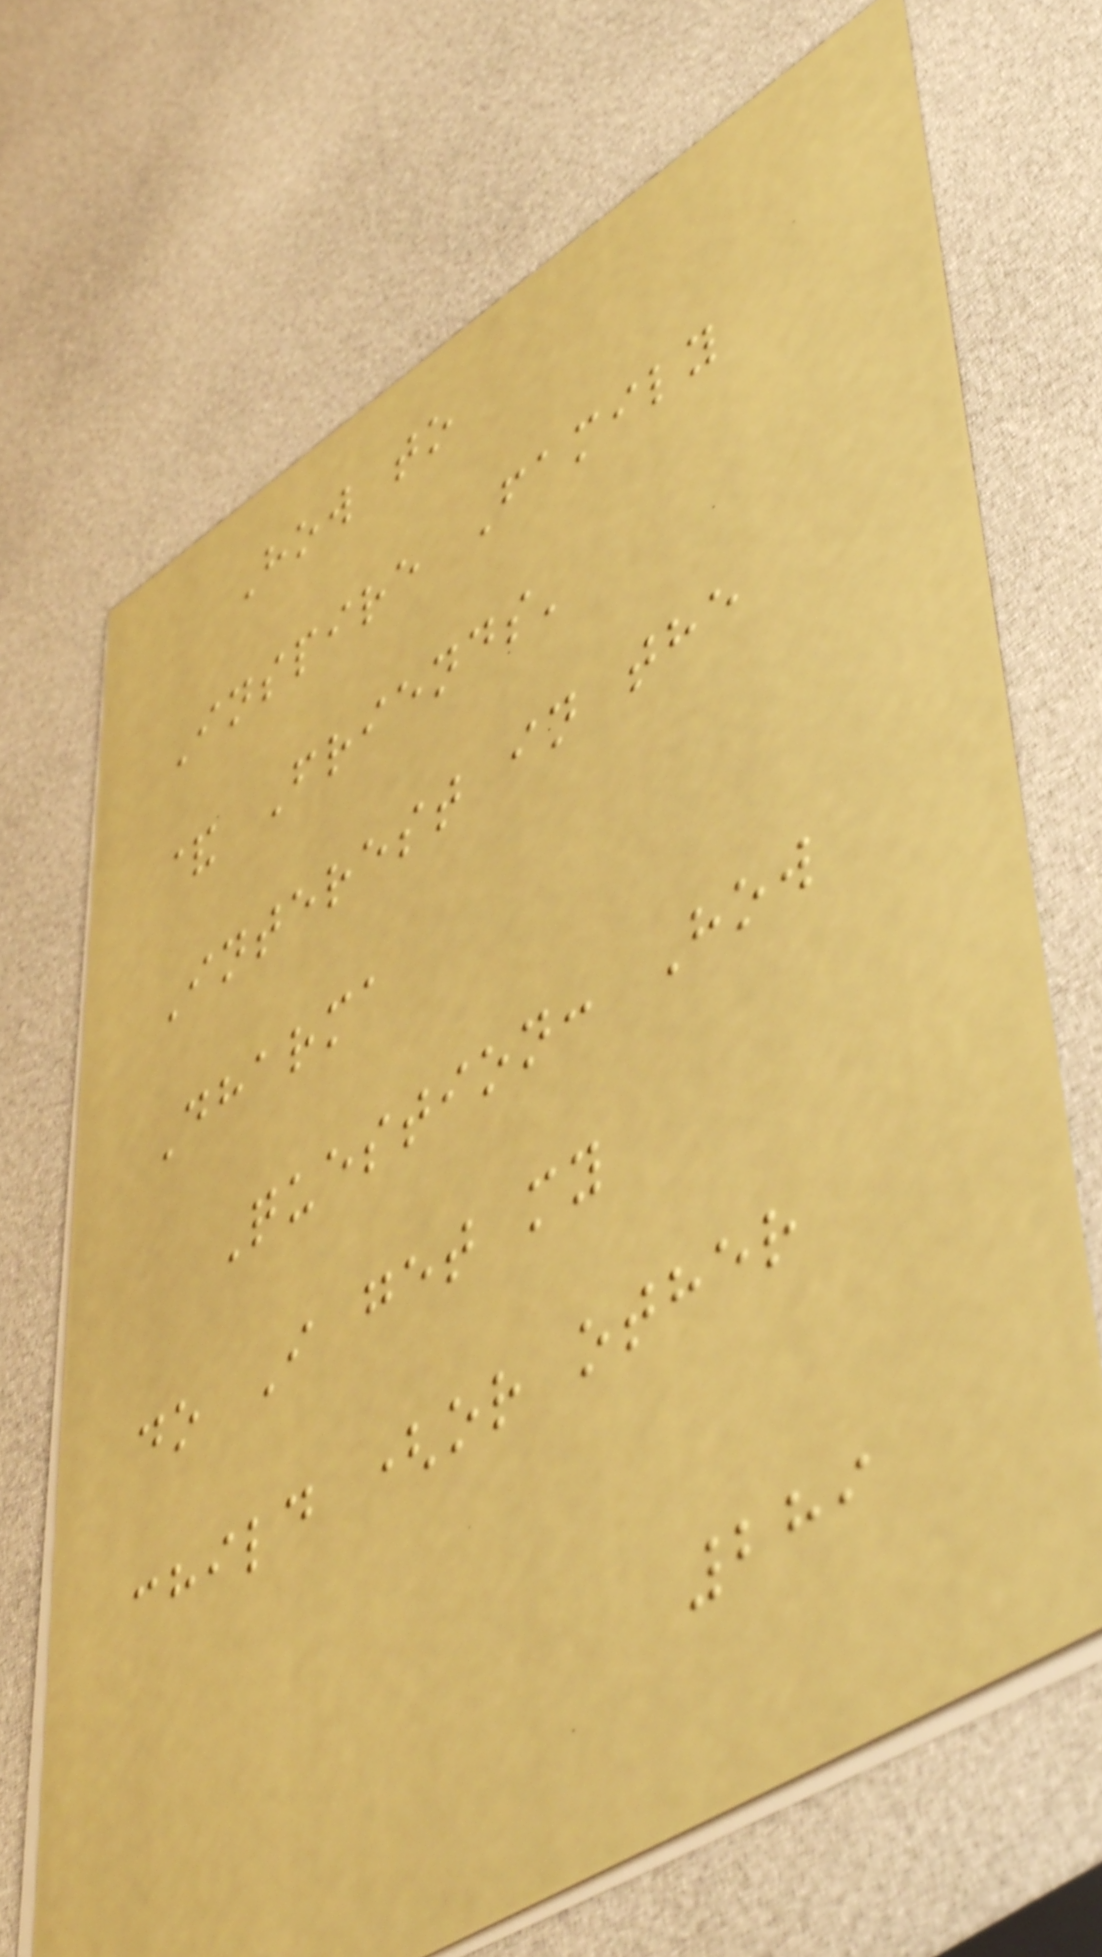How to
Inspire Family
& Friends'
Interest in the
Dharma
Question: How
do I get my
child (or other
289
